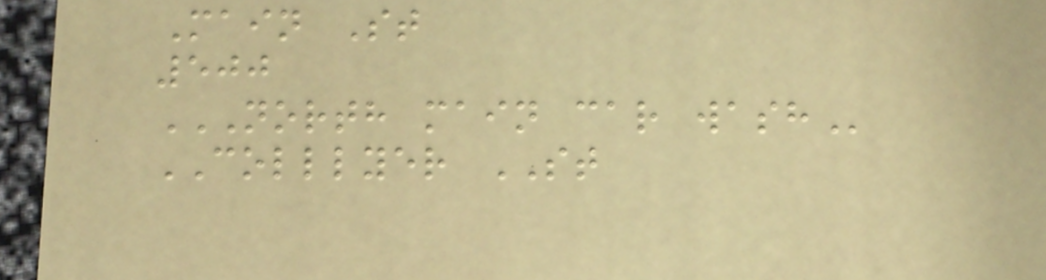Main St
500
NORTH MAIN CAR WASH
COLLLYER ST
